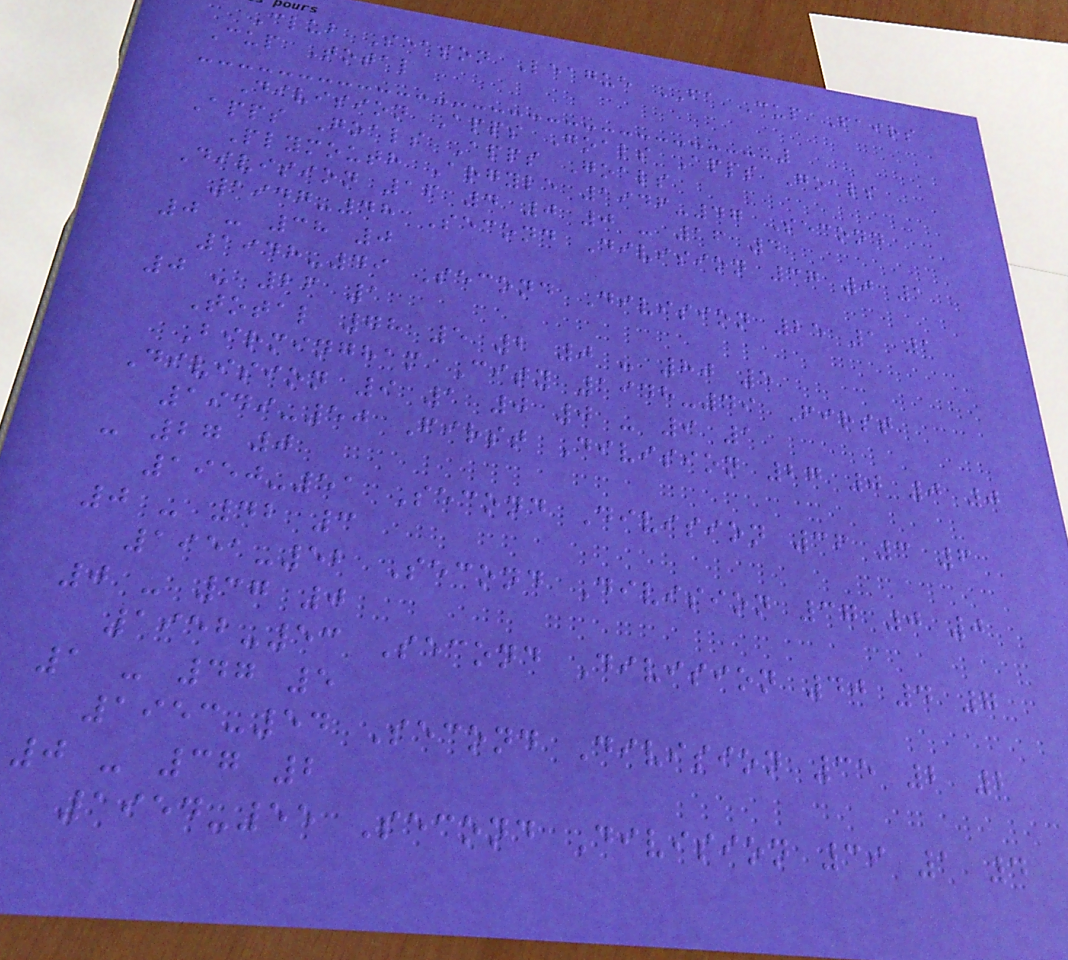Club Season League FA Cup Fairs
Cup Total
Division Apps Goals Apps Goals
Apps Goals Apps Goals
Plymouth Argyle 1946-47 Second
Division 16 4 0 0 - 16 4
1947-48 Second Division 37 0 1
0 - 38 0
1948-49 Second Division 25 1 1
0 - 26 1
Total 78 5 2 0 - 80 5
Birmingham City 1948-49 First
Division 9 1 0 0 - 9 1
1949-50 First Division 27 0 0 0
- 27 0
1950-51 Second Division 36 3 6
0 - 42 3
1951-52 Second Division 37 0 0
0 - 37 0
1952-53 Second Division 40 4 7
1 - 47 5
1953-54 Second Division 35 2 2
0 - 37 2
1954-55 Second Division 39 1 4
